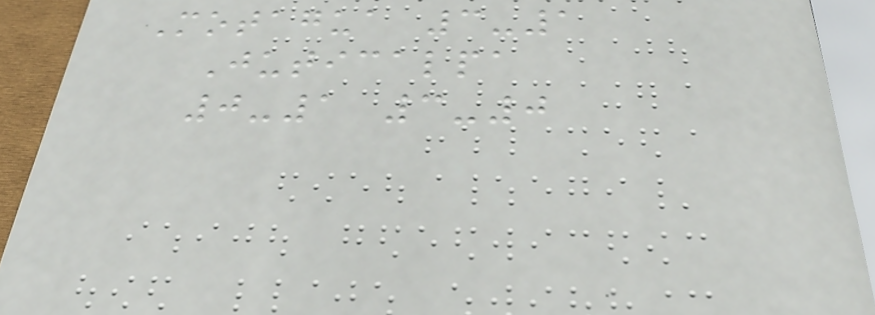Motagua 3-1
Juticalpa
0-1 3-0
